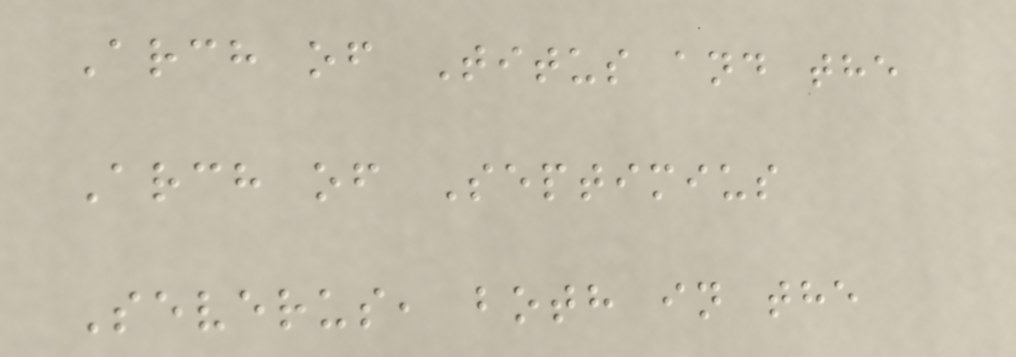Arch of Titus and the
Arch of Septimius
Severus, both in the
